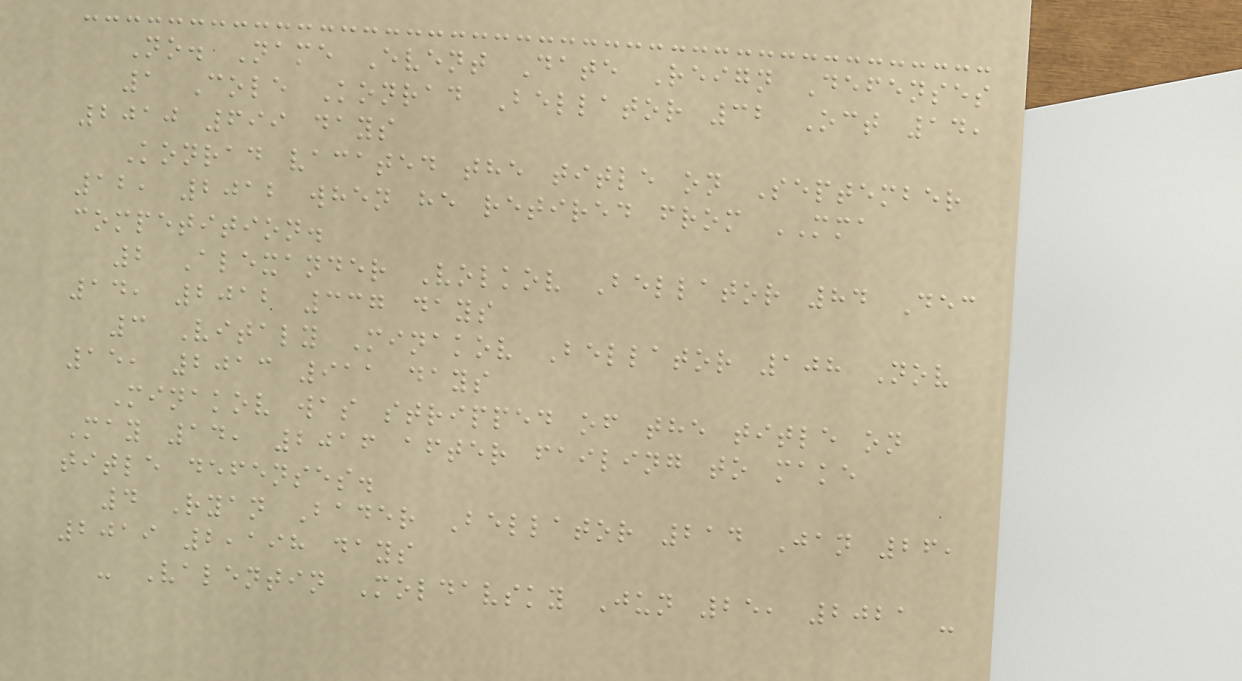No. Name Event Date Reign Defenses
1 Cole Konrad Bellator 32 Oct 14,
2010 699 days
Konrad vacated the title on September
12, 2012 when he retired from MMA
competition.
2 Alexander Volkov Bellator 84 Dec
14, 2012 337 days
3 Vitaly Minakov Bellator 108 Nov
15, 2013 911 days
Minakov was stripped of the title on
May 14, 2016 after failing to make
title defenses.
4 Ryan Bader Bellator 214 Jan 26,
2019 2,198 days
- Valentin Moldavsky Jun 25, 2021 -
